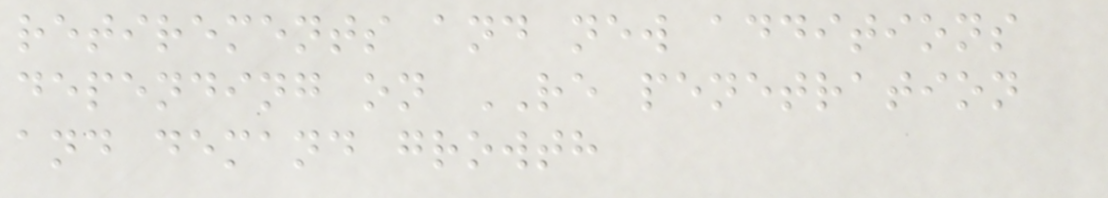retirements and new additions
depending on RE penetration
and demand growth
